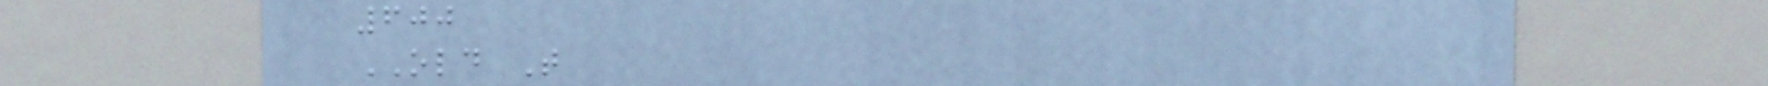600
OLD T
